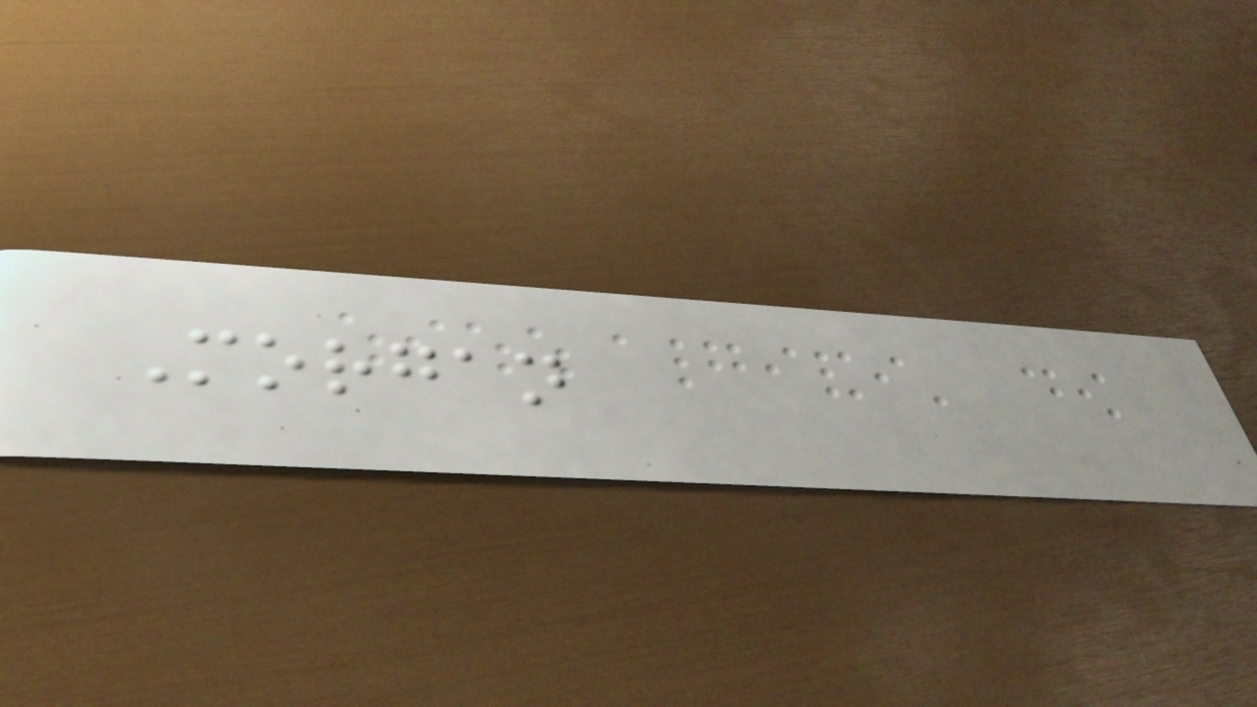Morgan
